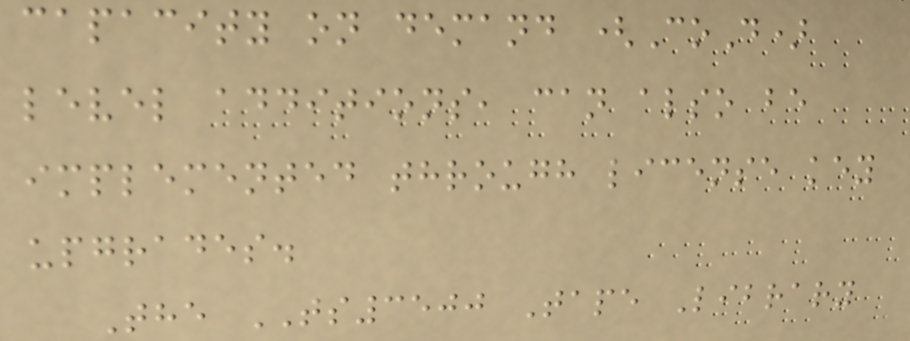capacity on demand (CoD)
level additions, can also be
implemented through license key
upgrades.
The TS3500 Tape Library
